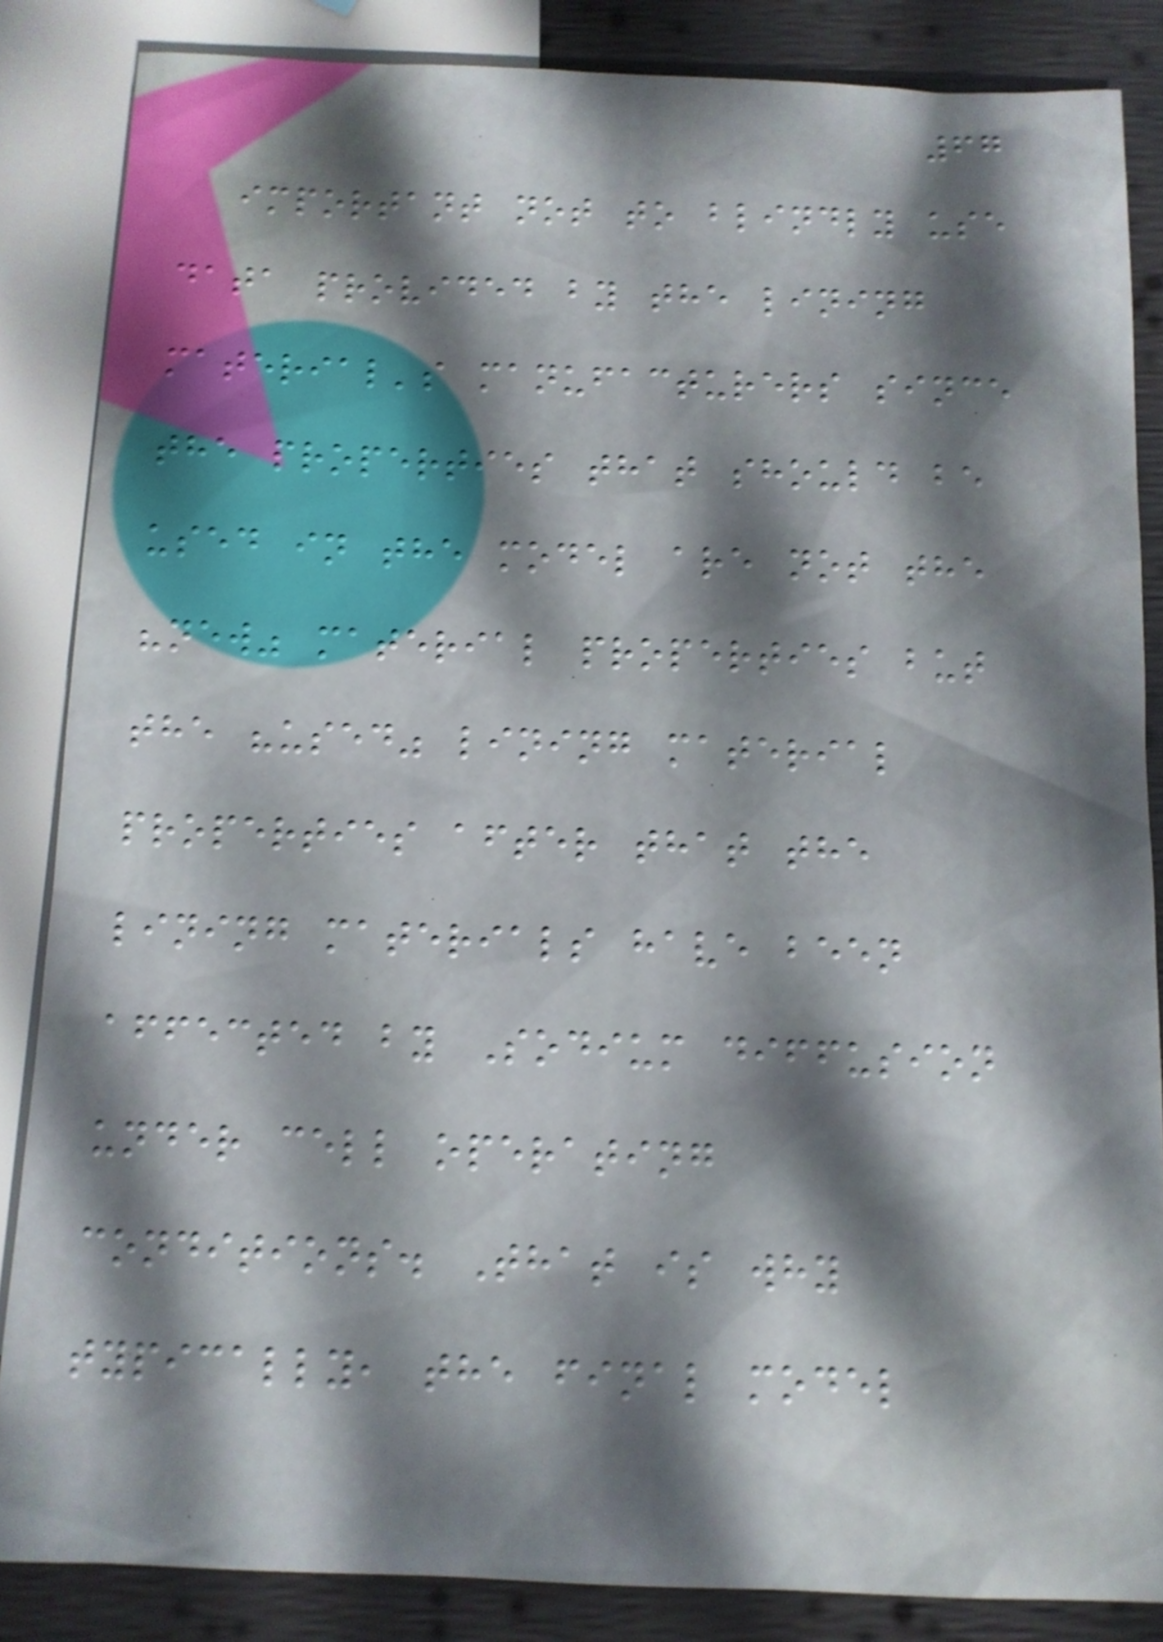67
important not to blindly use
data provided by the lining
material's manufacturers since
the properties that should be
used in the model are not the
"new" material properties but
the "used" lining material
properties after that the
lining materials have been
affected by Sodium diffusion
under cell operating
conditions. That is why
typically, the final model
